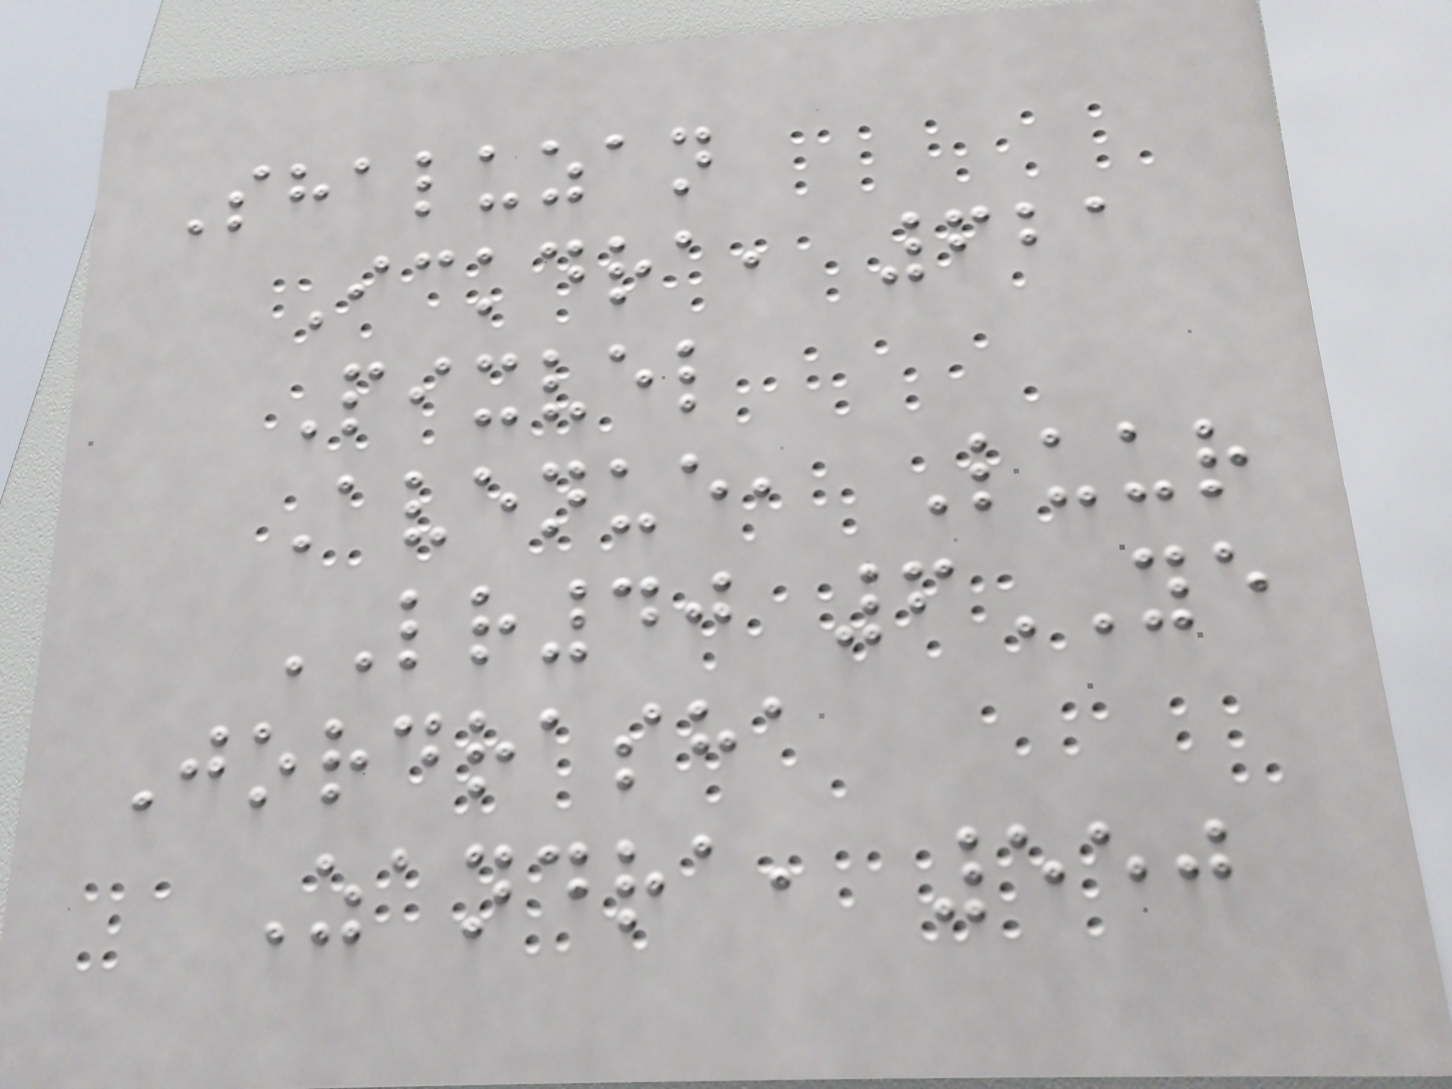Shaluzan
Ickdra, 621
Pixvel
Avenue, Luur
LR40 6YE
Jordrasha
Zandra, 550
